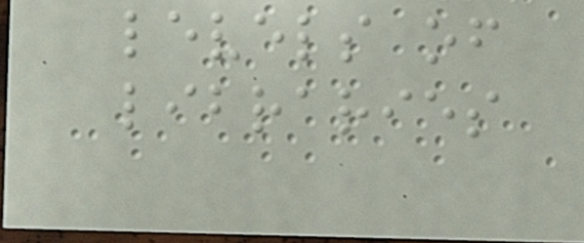levels of
libraries
